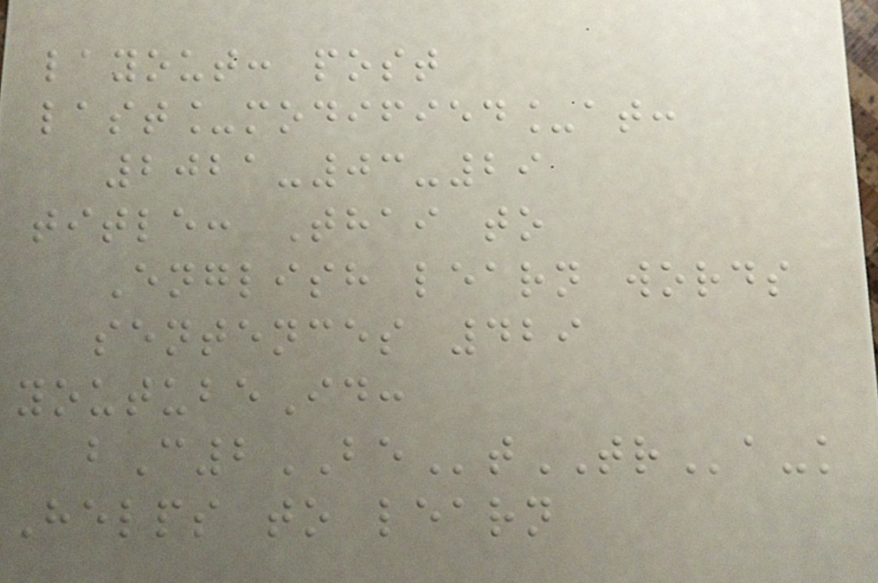layout: post
last_modified_at:
2021-03-29
title: Thai to
English learn words
sentences 429
youtubeId:
bC2BEtTRa-k
Helps to learn
